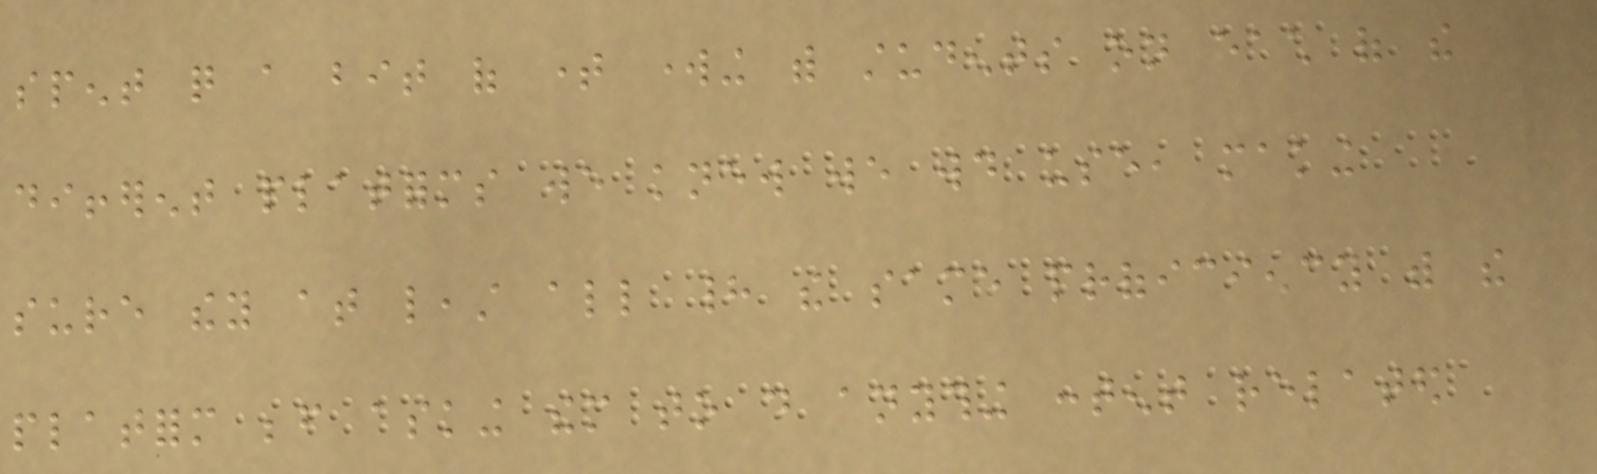spent quite a bit of time working with students on each of the
different platforms we knew we would use, making
sure they at least all had the same proficiency with the
platform before asking them to do anything content related
